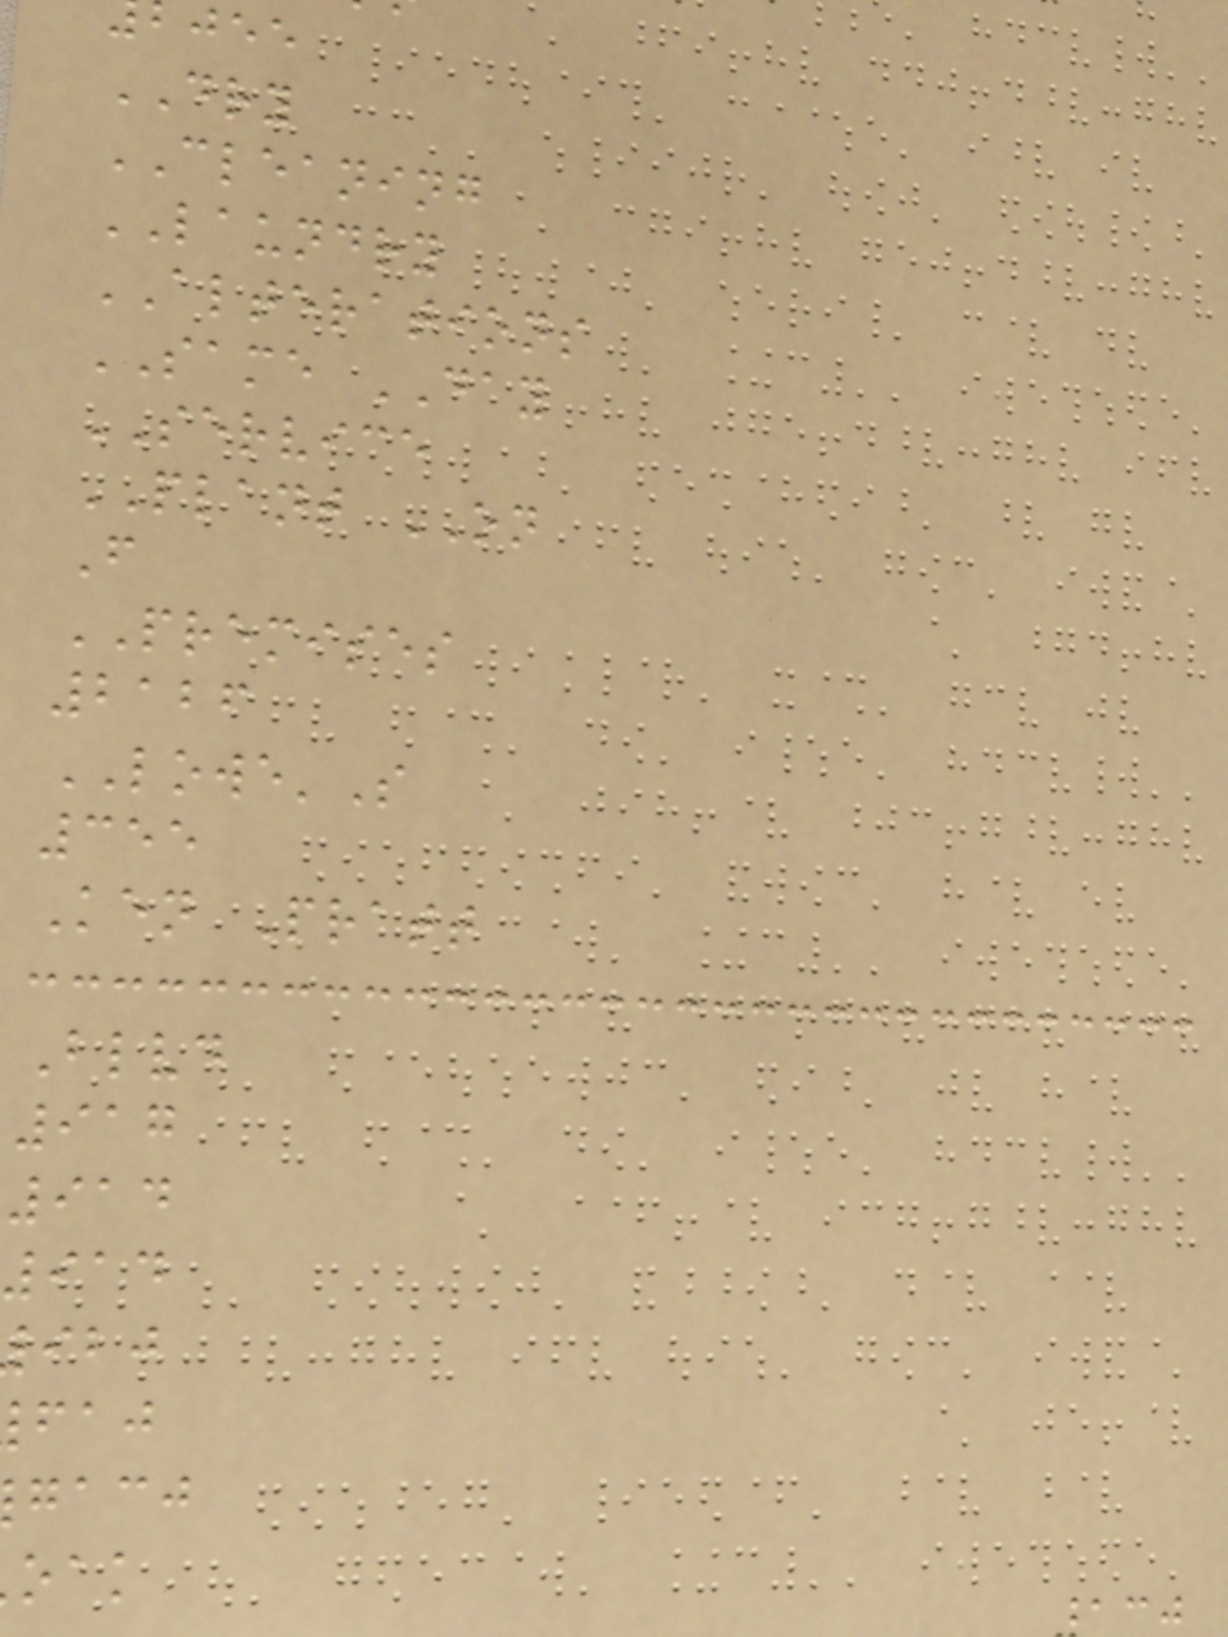DRY
CLEANING
LAUNDRY
ALTERATIONS
SAME DAY
SERVICE
PLANT ON
F
PREMISES
2126
LOWE'S
355
Ken Pratt
Blvd
917
914
914
gacj
